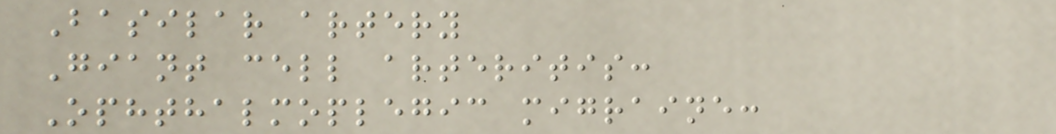Basilar artery
Giant cell arteritis:
Ophthalmoplegic migraine:
